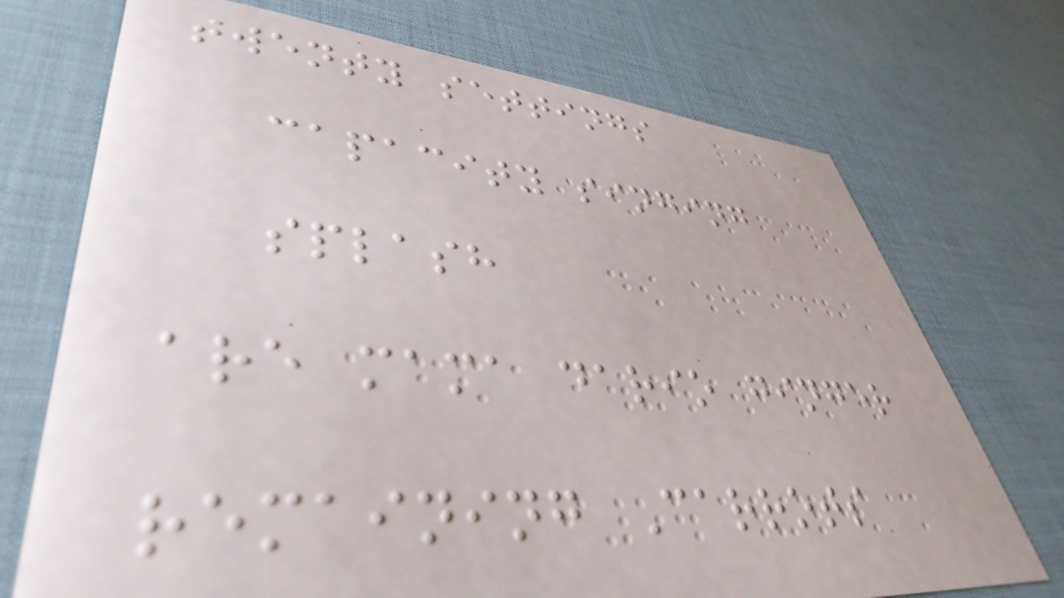twenty settings
capacity singing
splash
are mama dario ginger
remaining Carrots
